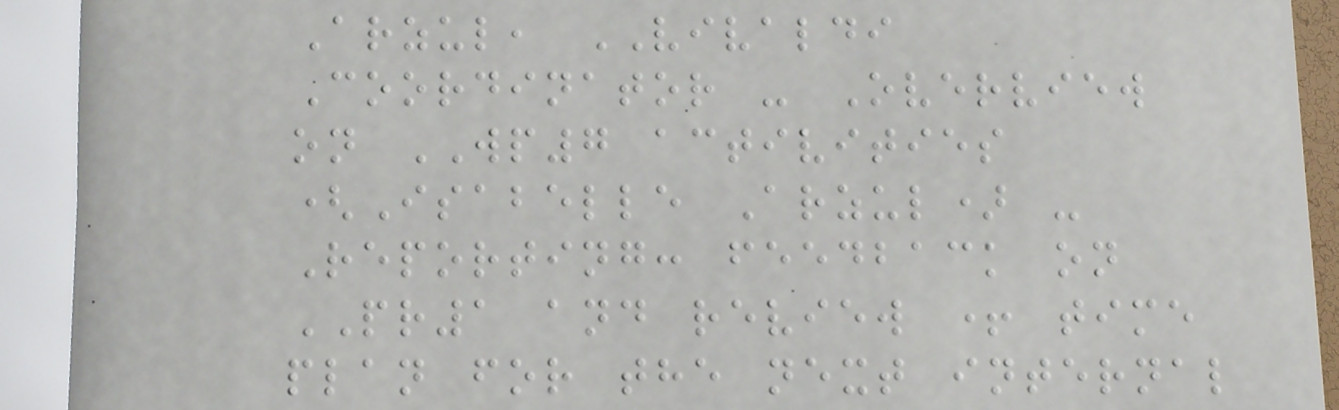Arzul, VIVALDI
Coordinator - Overview
on WP7 activities
(Isabelle Arzul) -
Reporting: feedback on
PR1 and review + time
plan for the next internal
